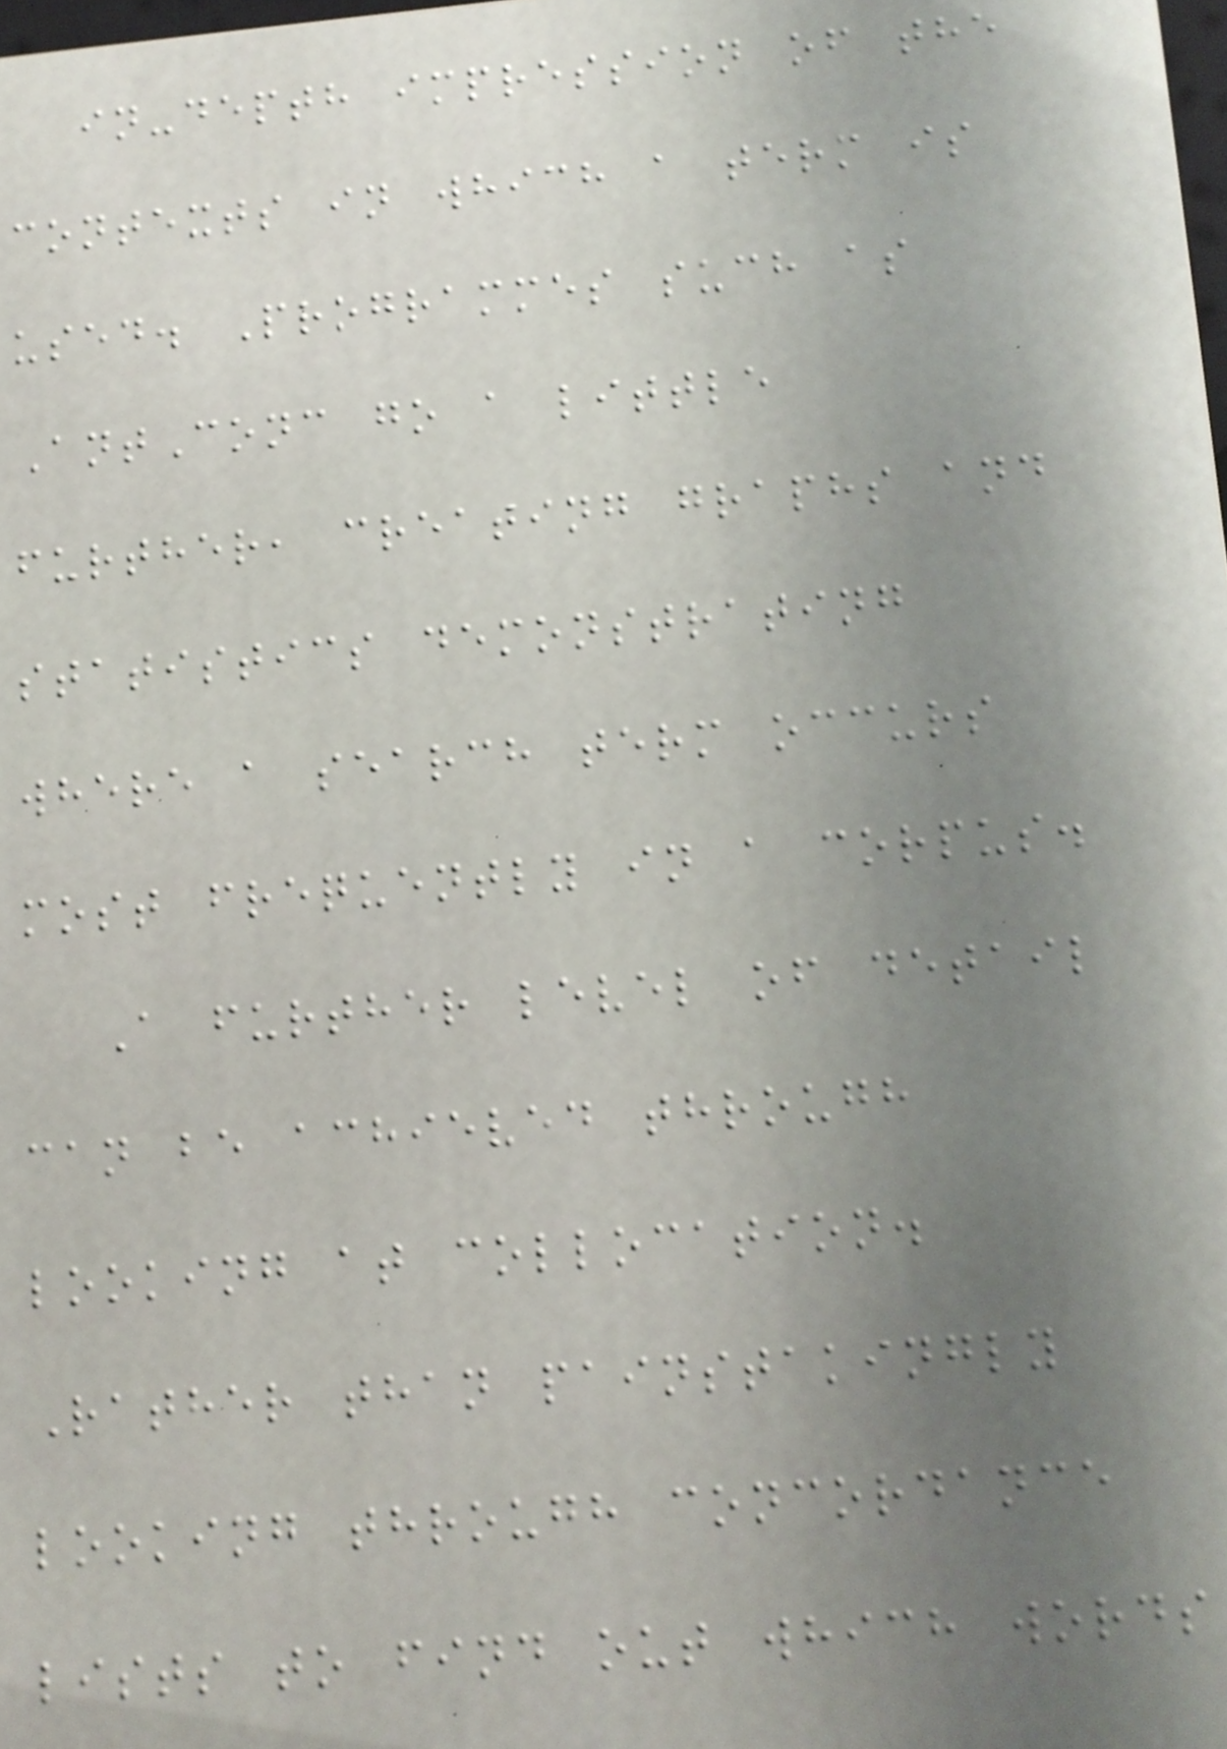in-depth impression of the
contexts in which a term is
used. Programmes such as
AntConc go a little
further, creating graphs and
statistics demonstrating
where a search term occurs
most frequently in a corpus.
A further level of detail
can be achieved through
looking at collocation.
Rather than painstakingly
looking through concordance
lists to find out which words
